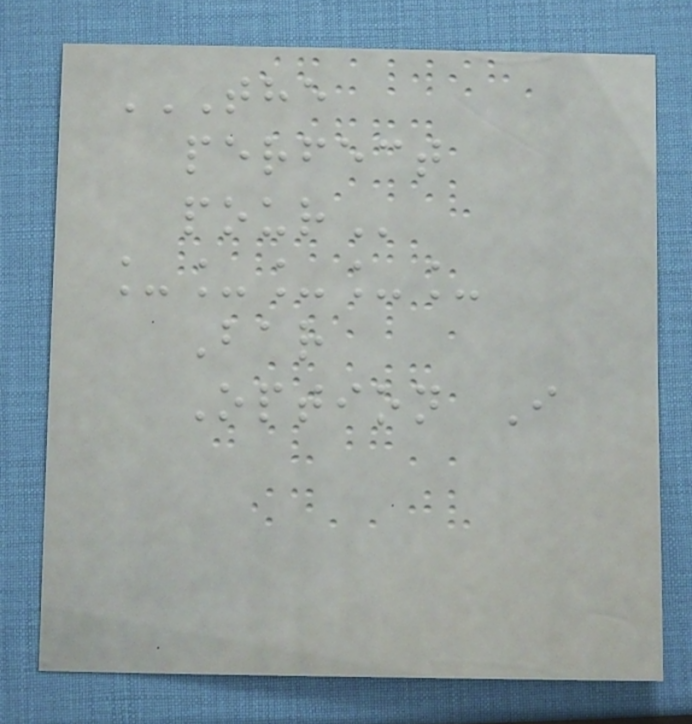THE
PERFECT
POUR
_____
Bar
Option I
